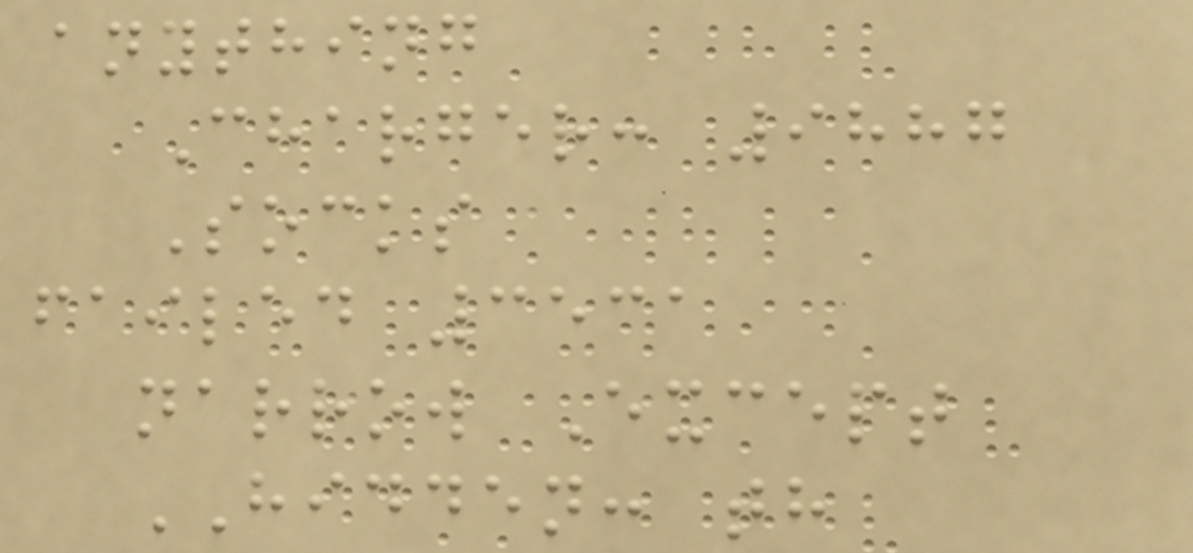anything
Charger: 9887
Socks
failed 3531
narrow Except
HIDDEN: th
